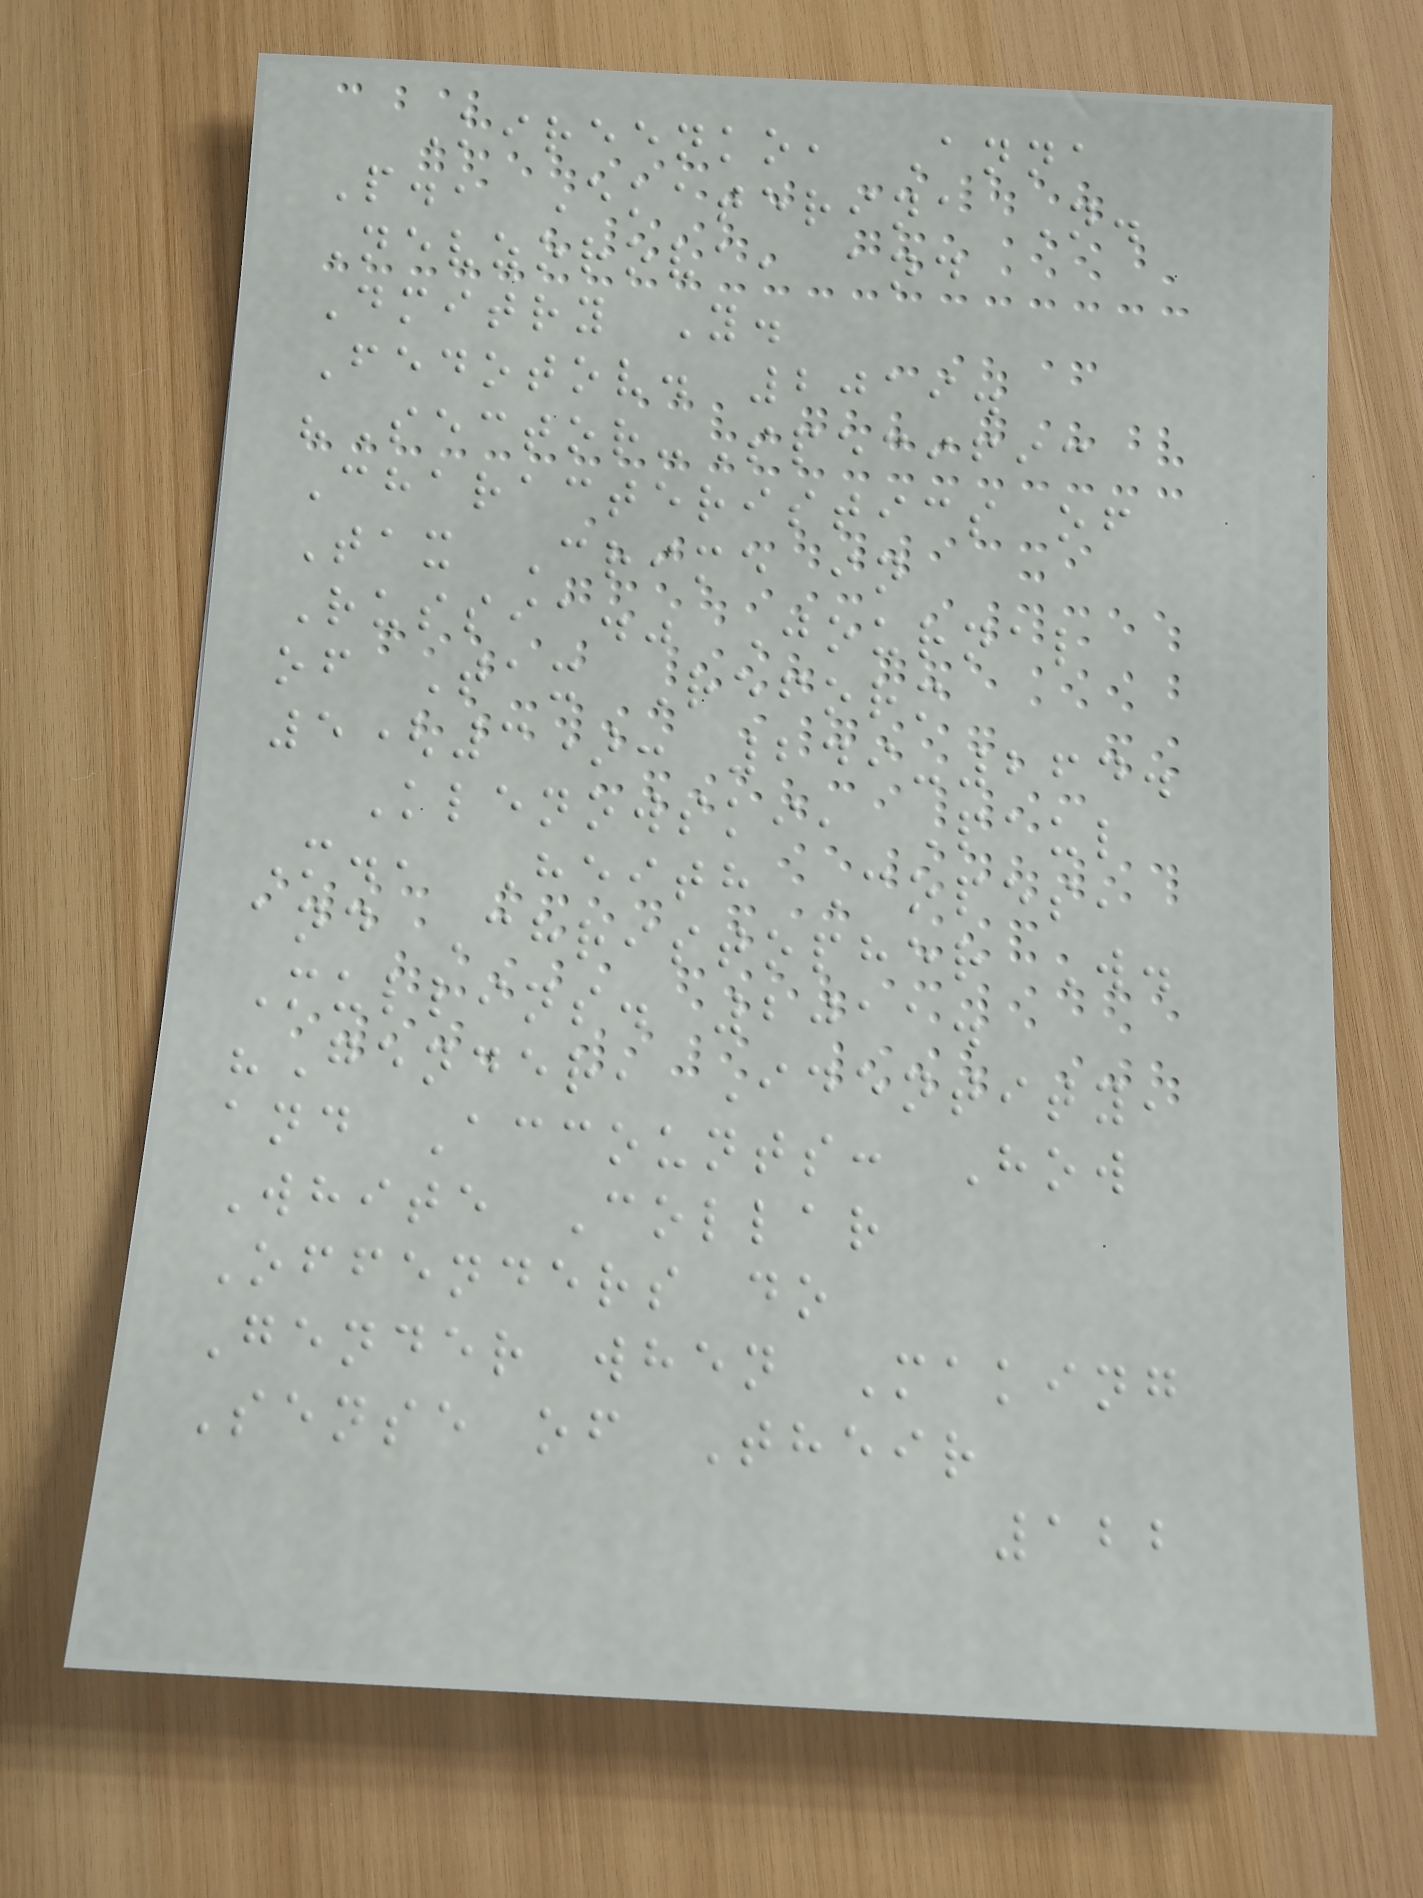Kireenko, Anna
P., Ekaterina N.
Nevzorova, and
Dmitry Y.
Fedotov. 2019.
"Sector-Specific
Characteristics of
Tax Crime in
Russia." Journal
of Tax Reform
5(3): 249-264.
Klenowski, Paul
M., Heith Copes,
and Christopher W.
Mullins. 2011.
"Gender, Identity,
and Accounts: How
White Collar
Offenders do
Gender when Making
Sense of Their
122
